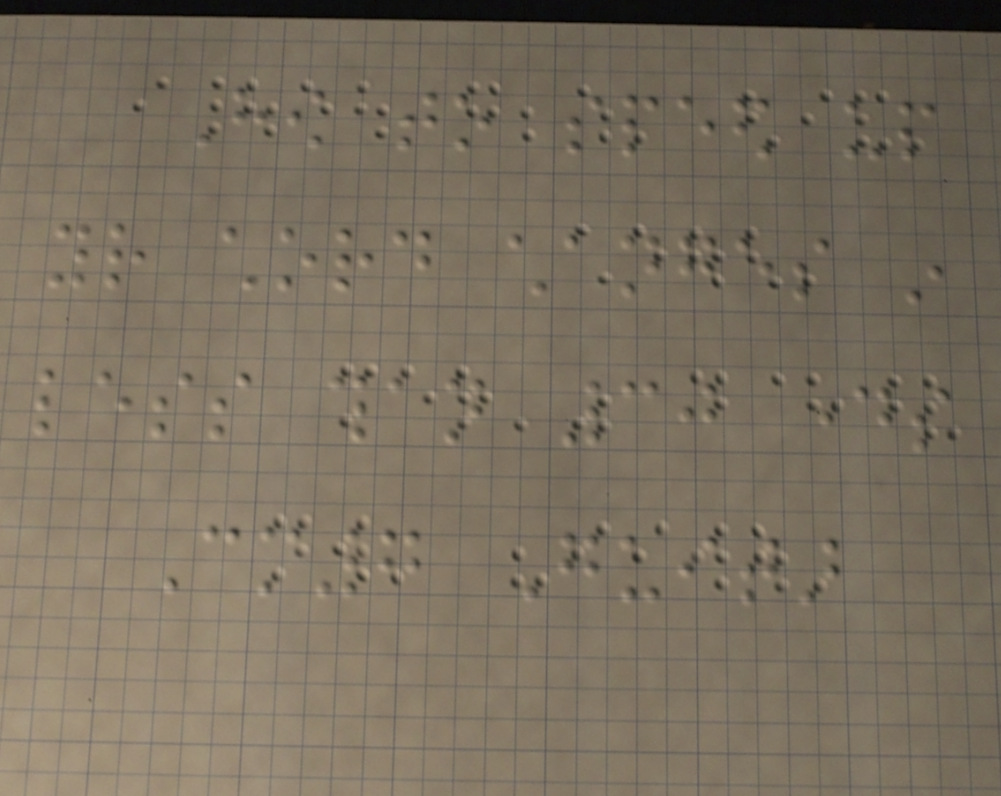How to speed up
your chord changes in
less than 30 days
Cm7 Guitar
